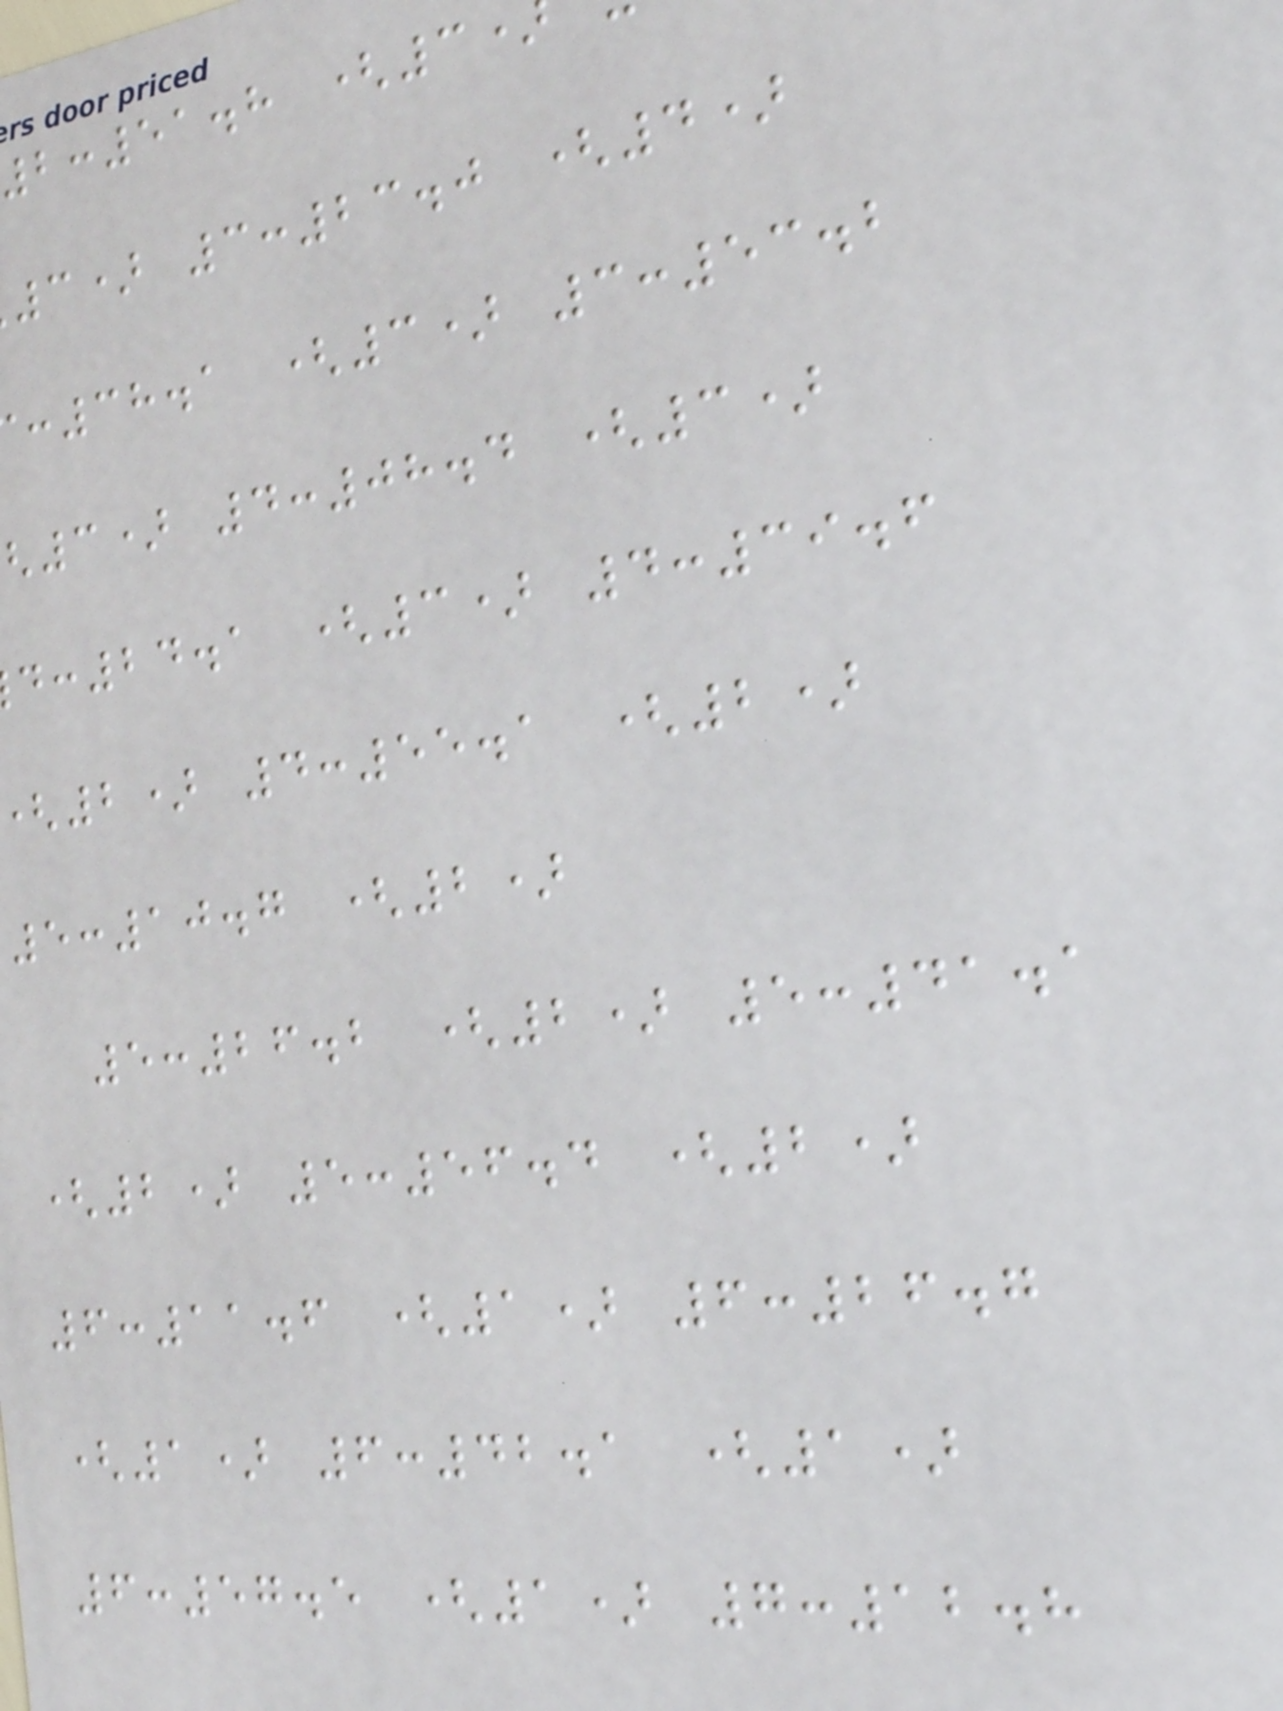2:51.8 (3
3) 3:23.0 (4)
:38.1 (3) 3:53.2
3) 4:08.4 (3)
:24.1 (3) 4:39.6
2) 4:55.1 (2)
5:10.7 (2)
5:26.2 (2) 5:41.1
(2) 5:56.4 (2)
6:11.6 (1) 6:26.7
(1) 6:42.1 (1)
6:57.5 (1) 7:12.8
